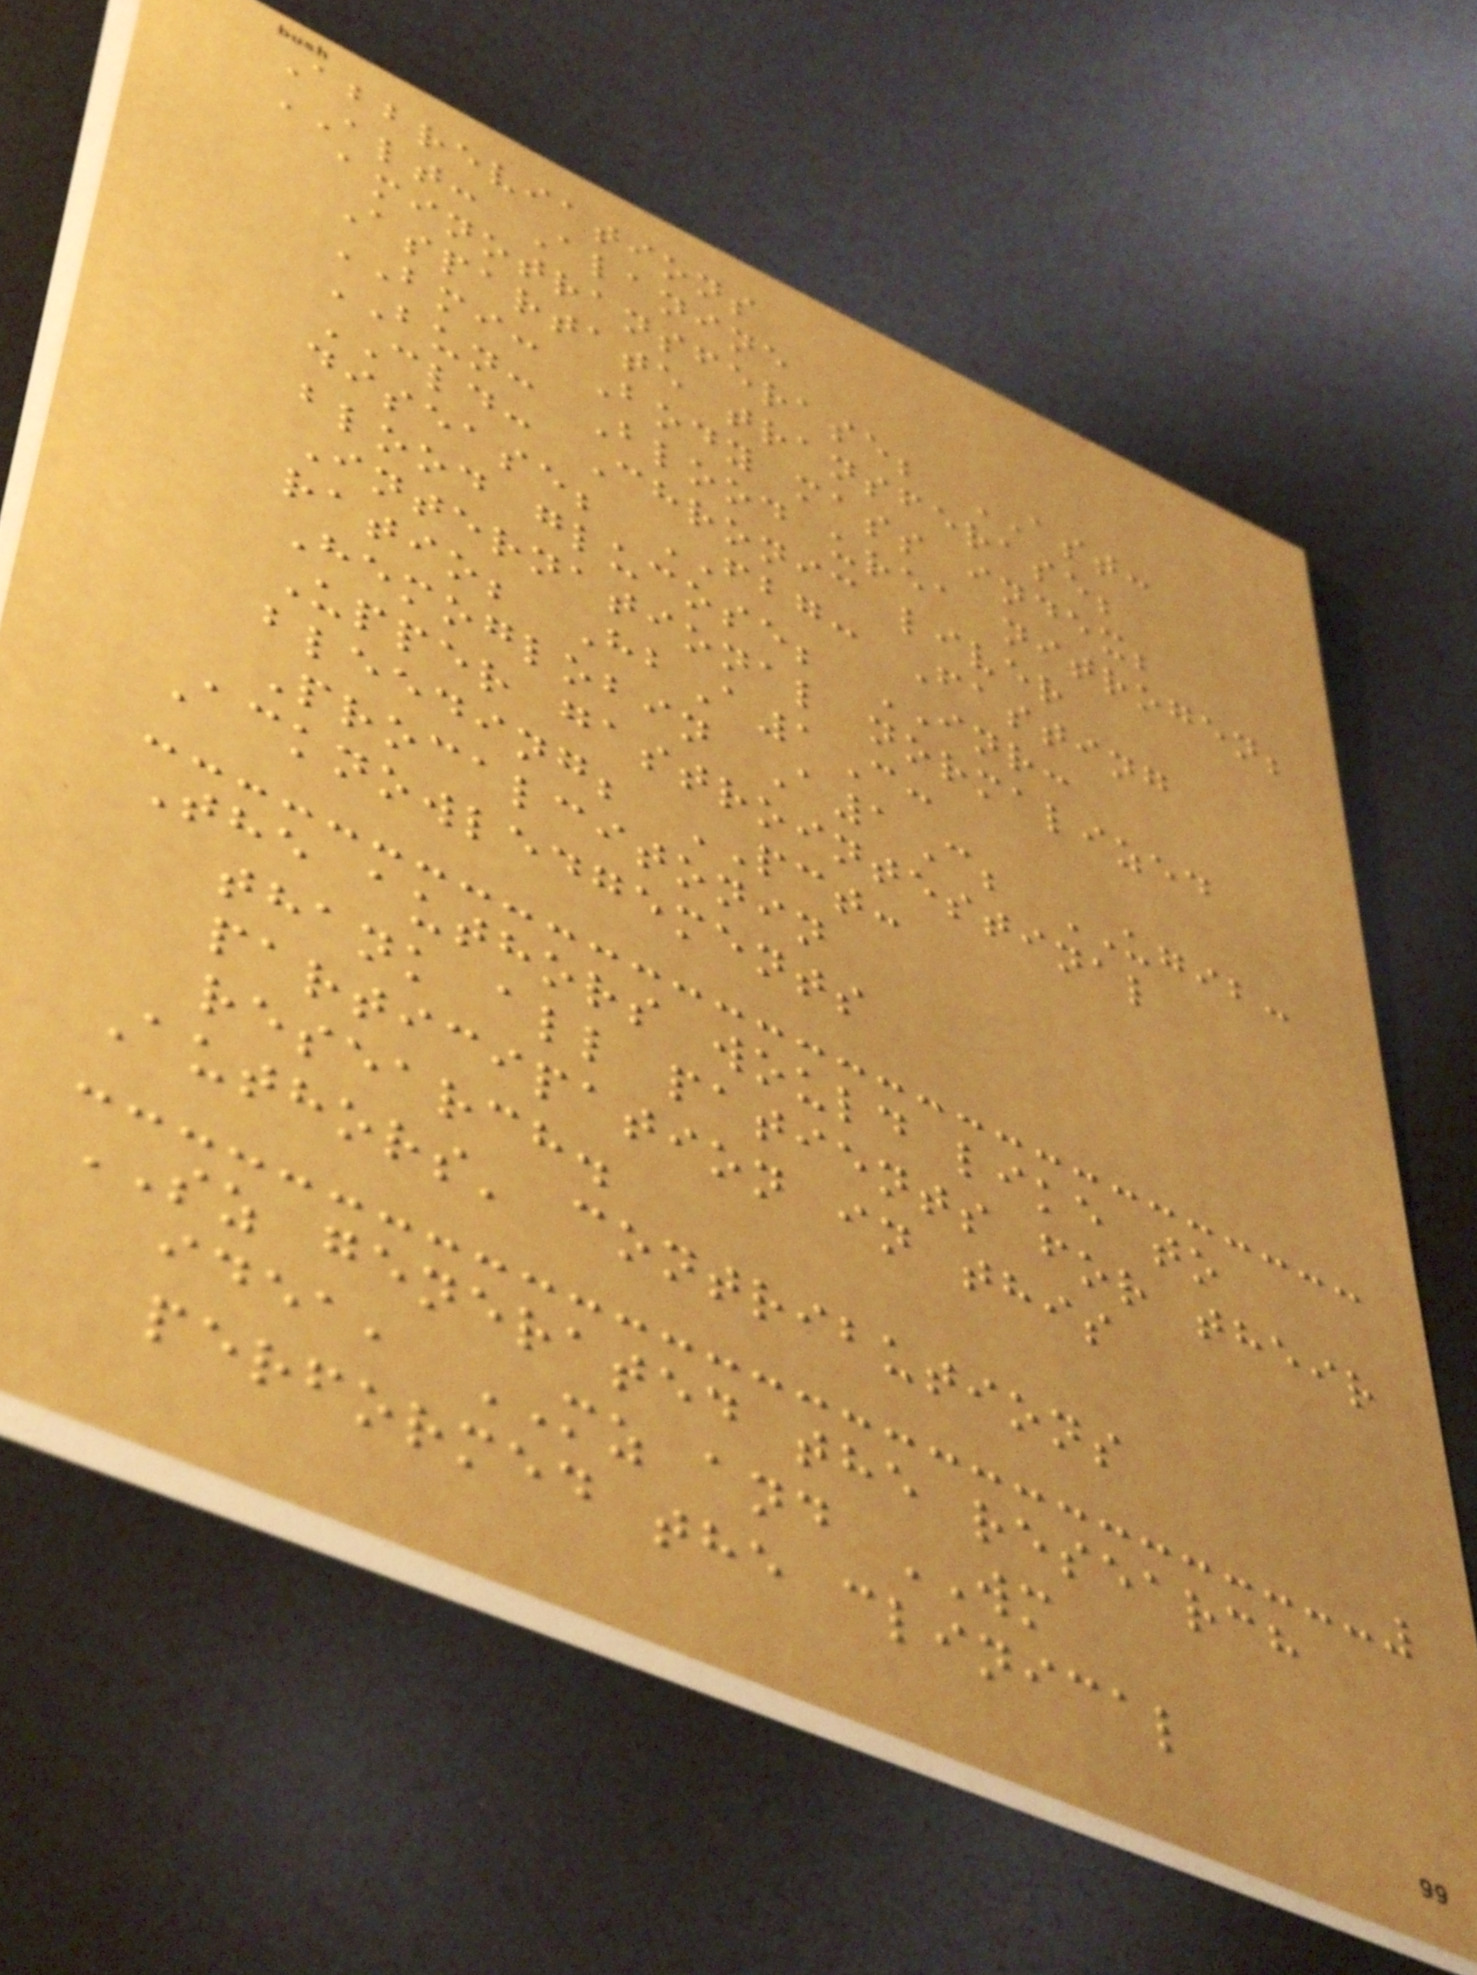Abbreviations
ALT: Alanine
aminotransferase; AST:
Aspartate transferase;
BMI: Body mass index;
BUN: Blood urea nitrogen;
CLD: Chronic liver
disease; FBG: Fasting
blood glucose; INR:
International normalized
ratio; HbA1C:
Hemoglobin A1C; UGIB:
Upper gastrointestinal
bleeding; PCT:
Procalcitonin
Acknowledgements
The authors would like to
thank all patients for their
participation in this
research.
Authors' contributions
SZ generated the research
idea, MZ and WM
performed the clinical
